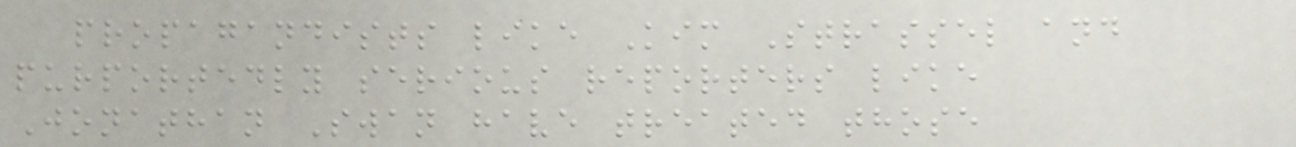propagandists like Kim Strassel and
purportedly serious reporters like
Jonathan Swan have treated those
